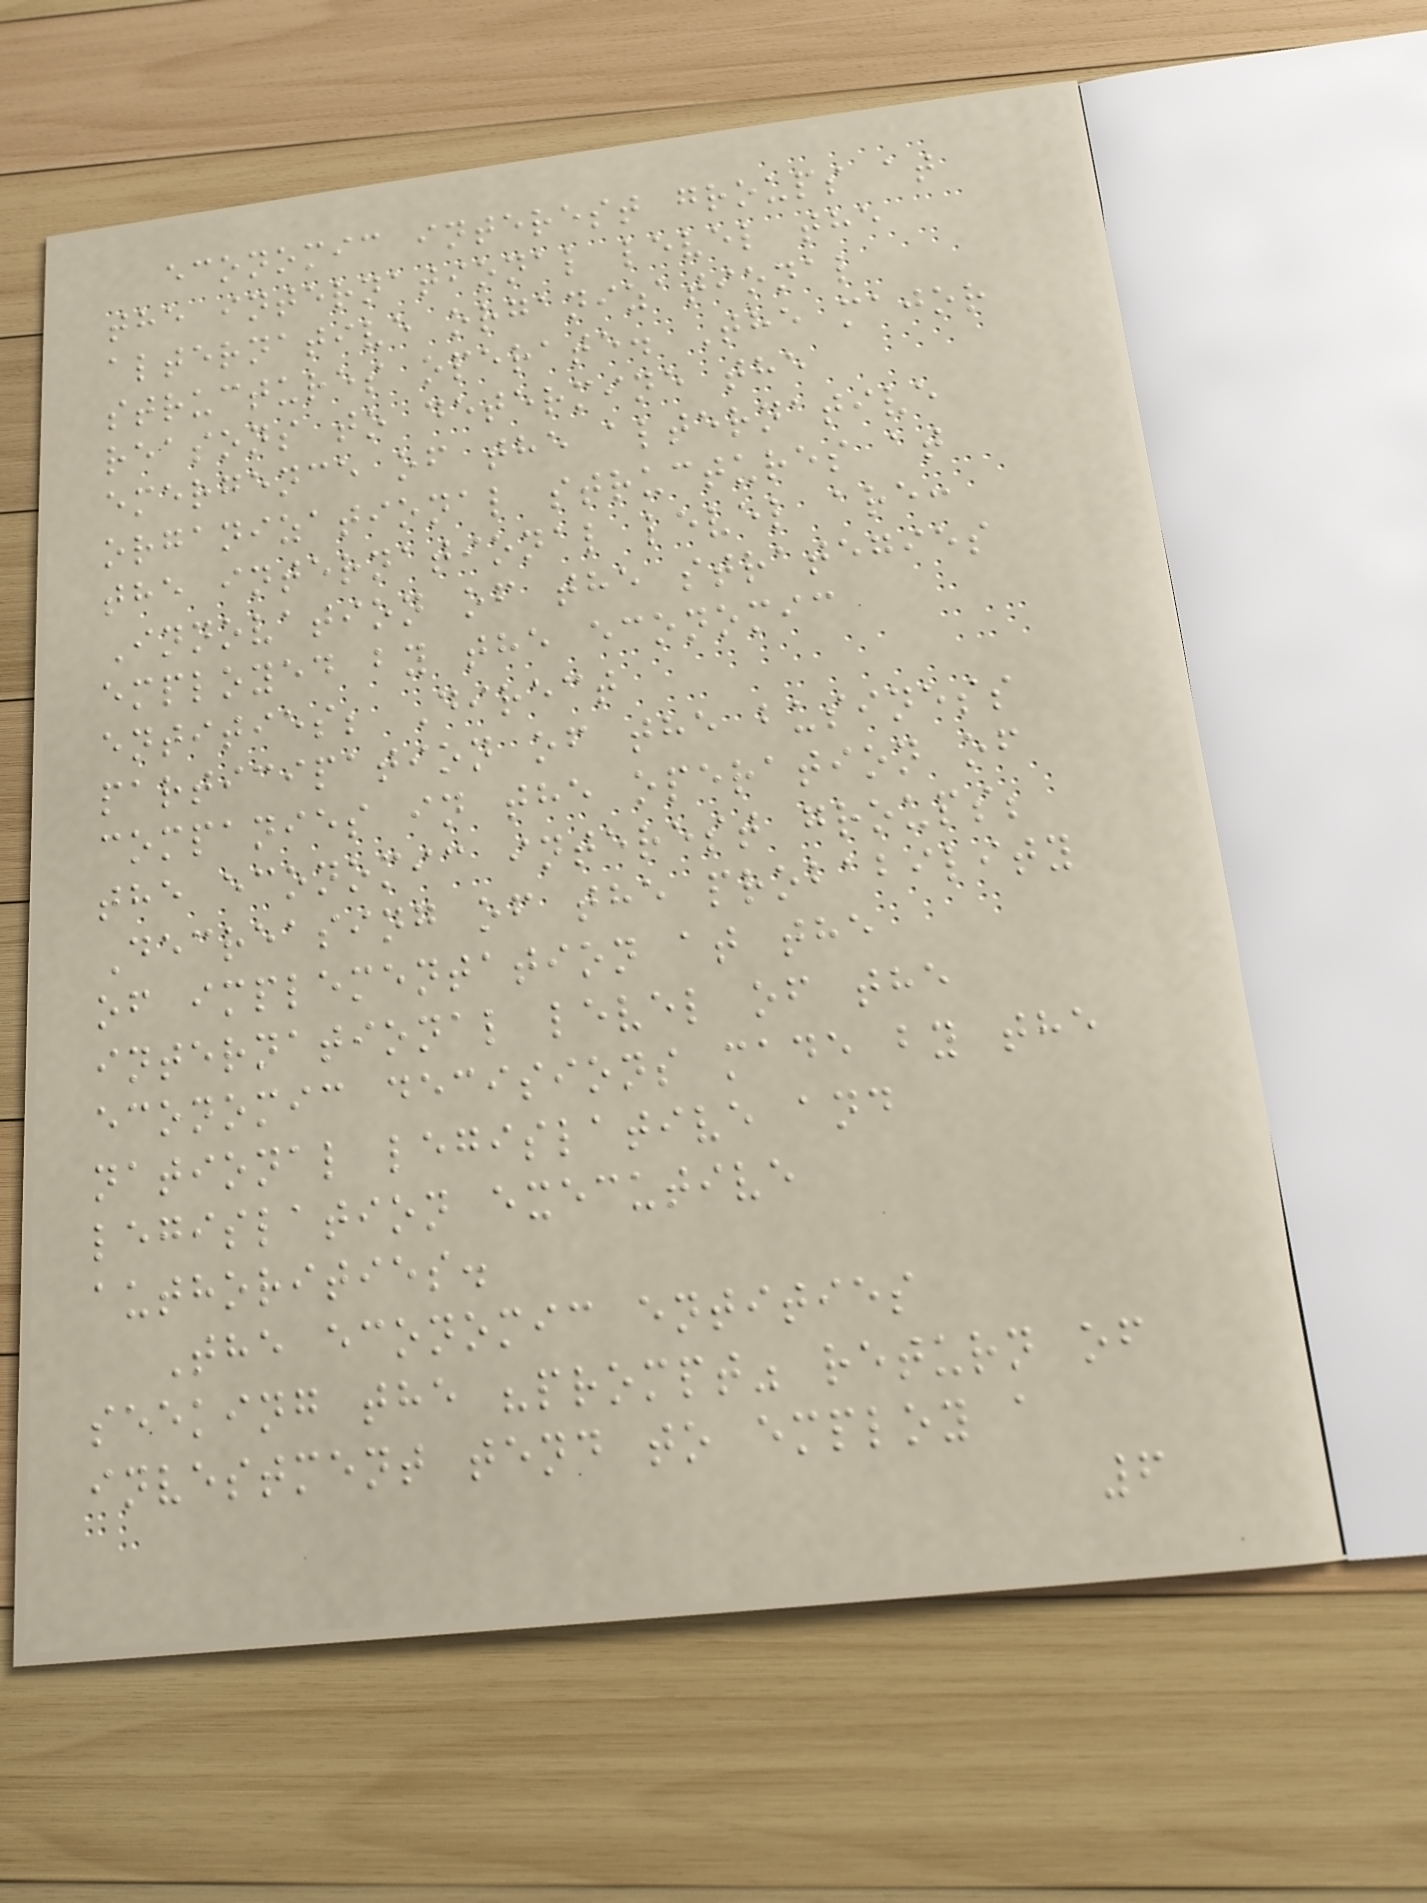economic interest groups at
the international level the
alternative organizational
structures operate. The major
reasons to determine the
emergence of the alternative
organizational structures at
the international level are:
Innovation of the strategies
employed by the economic
entities; Direct
participation of the business
companies in the operation of
the economic interest groups;
Decreasing of the probability
of implementation at the
international level of the
economic decisions made by the
national legislative and
legislation executive
authorities.
The economic entities
seeking the "prompt" return of
investment tend to employ a
6
